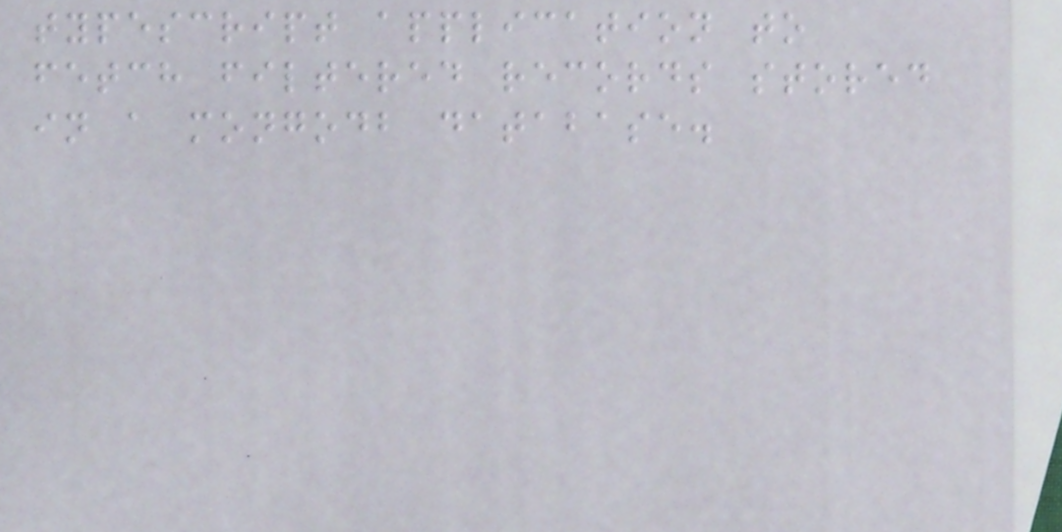typescript application to
fetch filtered records stored
in a mongodb database.
